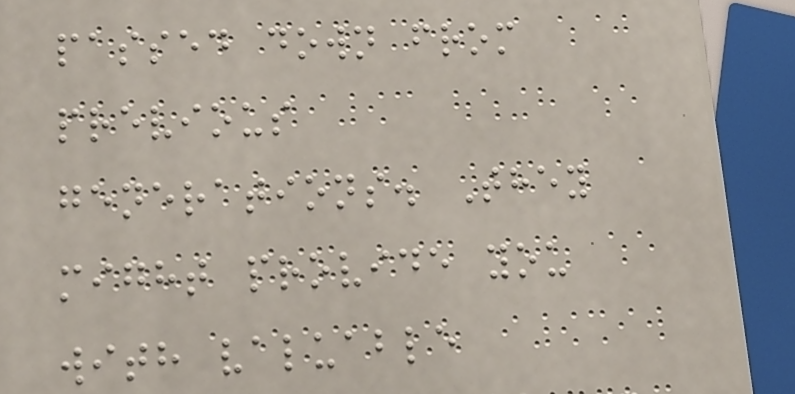passed down from
previous
generations. They
might provide you
with valuable
